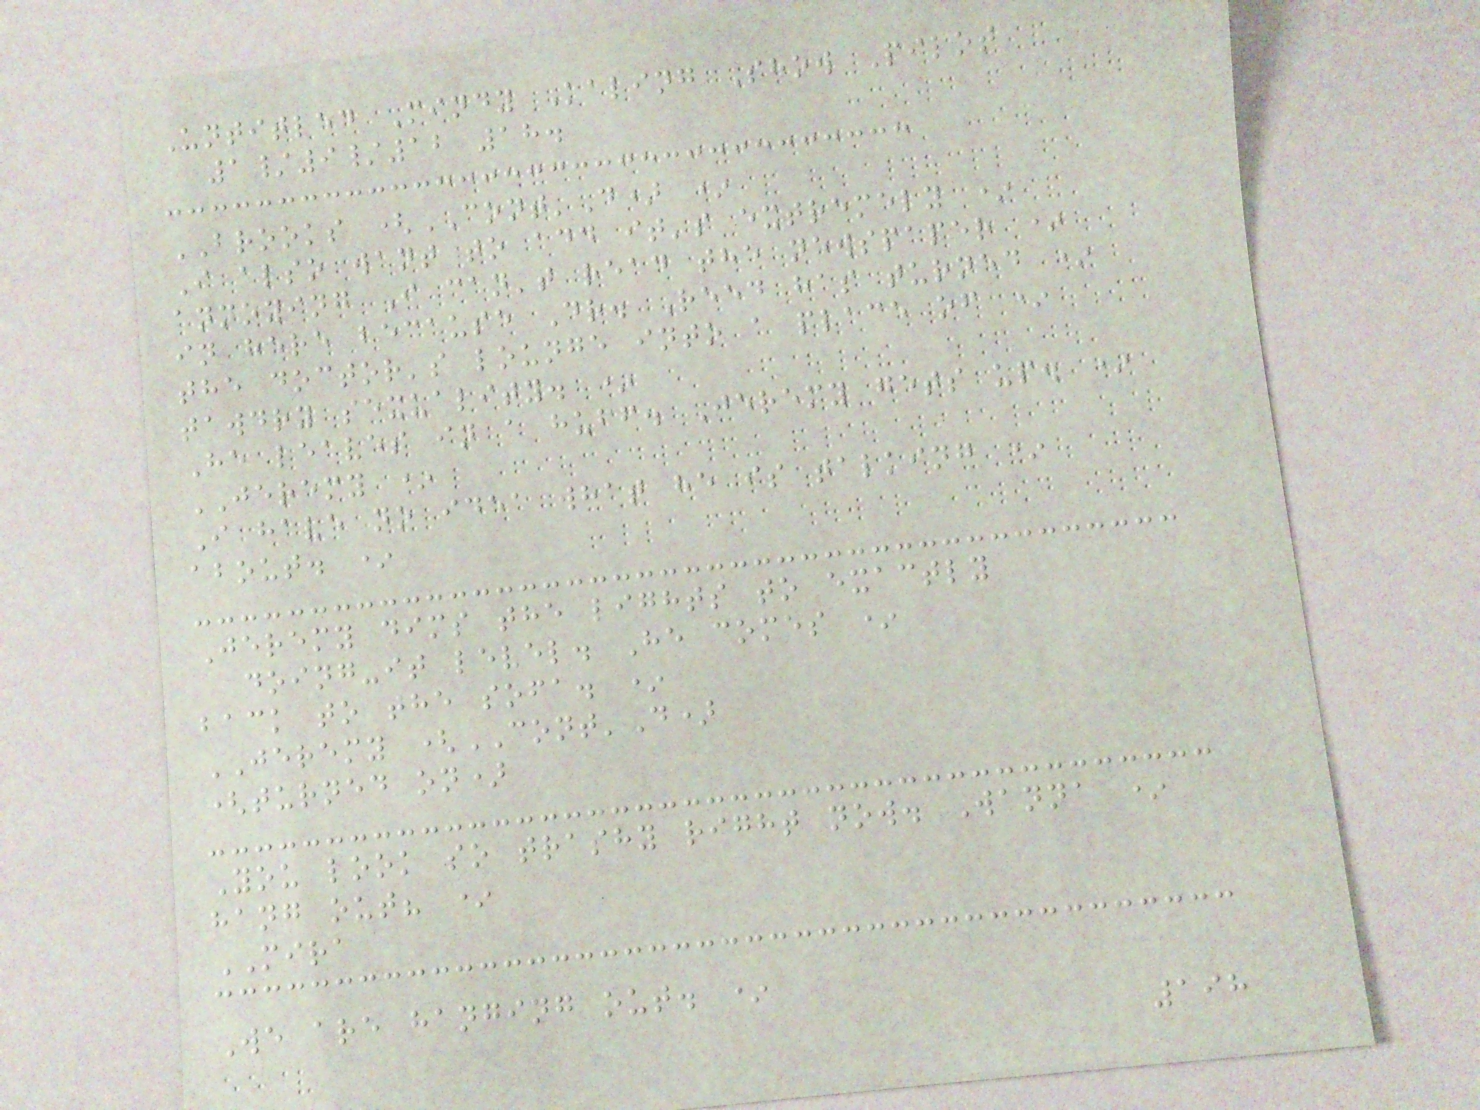Untitled Mindy Kaling Show Pilot
1/9/12 18.
BROOKS (CONT'D) *
I also want to add it's extremely *
annoying I can't read the newspaper *
in here because Dr. Reed has turned *
the doctor's lounge into a place of *
tawdry sexuality. *
He leaves in a huff. Jeremy gets up. *
JEREMY *
I have no idea what he is talking *
about. *
Jeremy dims the lights to exactly
doing-it level. He comes *
back to the sofa. *
JEREMY (CONT'D)
(turned on)
You look so trashy right now. Wanna *
hang out? *
MIRA
We are hanging out. *
198
